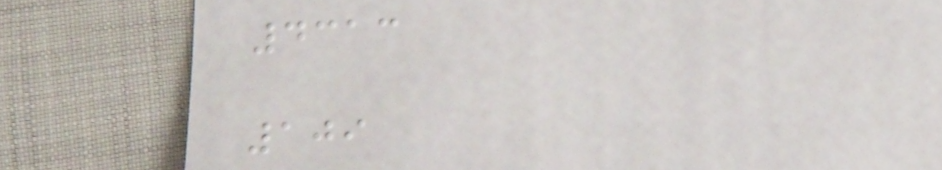4313
109
